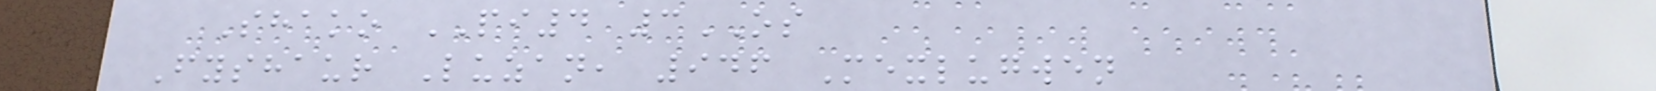Shako PI4 3OS
Fyshaur Luzan, 946 Mexlugwen
